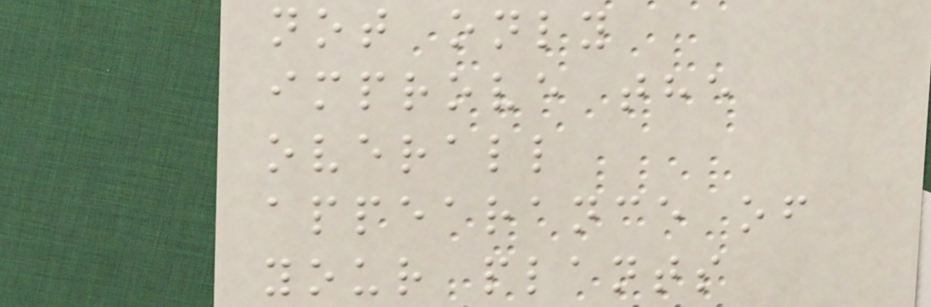not only
improve the
overall
appearance of
your plants
